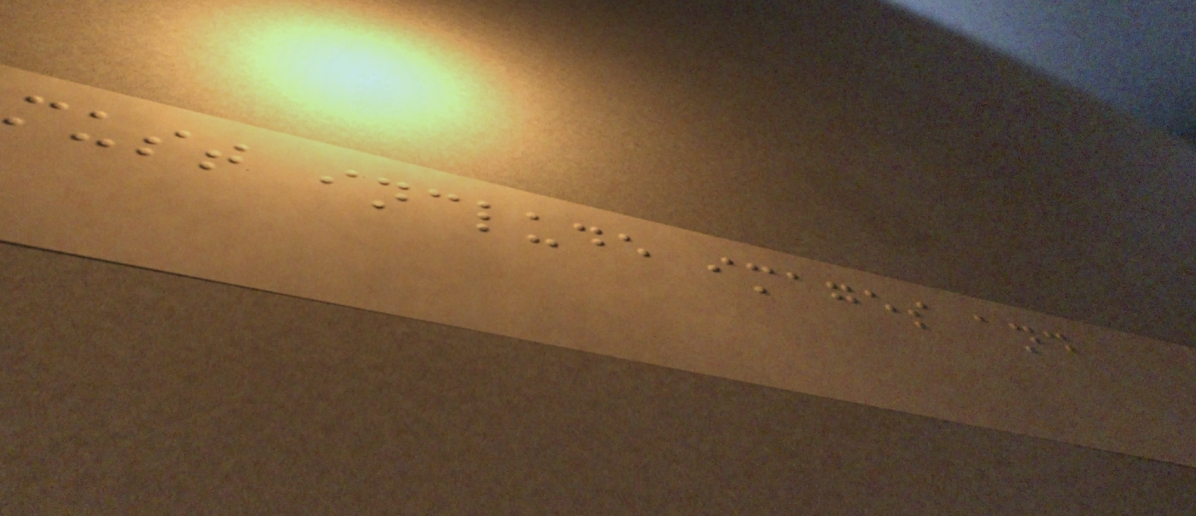must include images and
